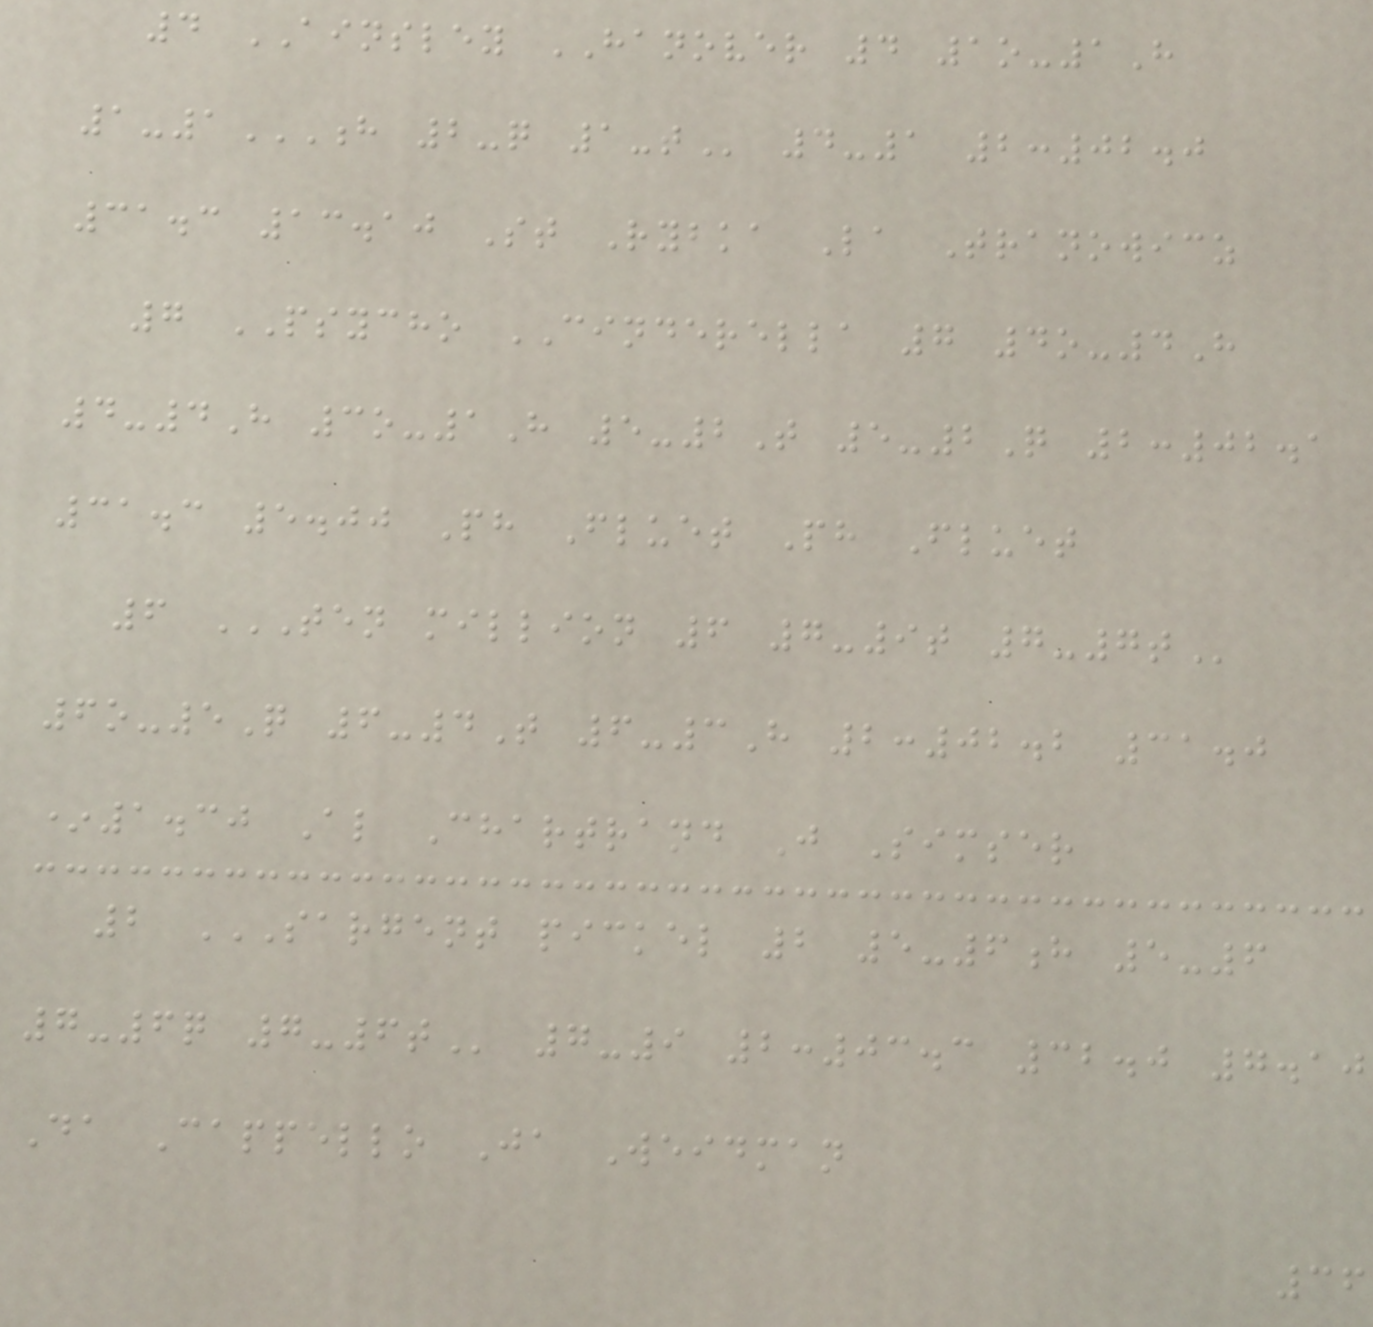4 AINSLEY HANOVER 4 1o-1H
1-1H 2-Q 1-T 4-1 2:02.0
31.3 13.10 St Rybka La Tranowicz
7 PSYCHO CINDERELLA 7 4o-4H
4-4H 3o-1H 5-2T 5-2Q 2:02.1
31.3 5.00 Ph Fluet Ph Fluet
6 TEN MILLION 6 7-9T 7-7T
6o-5Q 6-4T 6-3H 2:02.2 31.0
*1.30 Al Chartrand J Simser
2 SARGENT PICKEL 2 5-6H 5-6
7-6Q 7-6T 7-9 2:03.3 32.0 7.10
Da Cappello Ja Weidman
36
